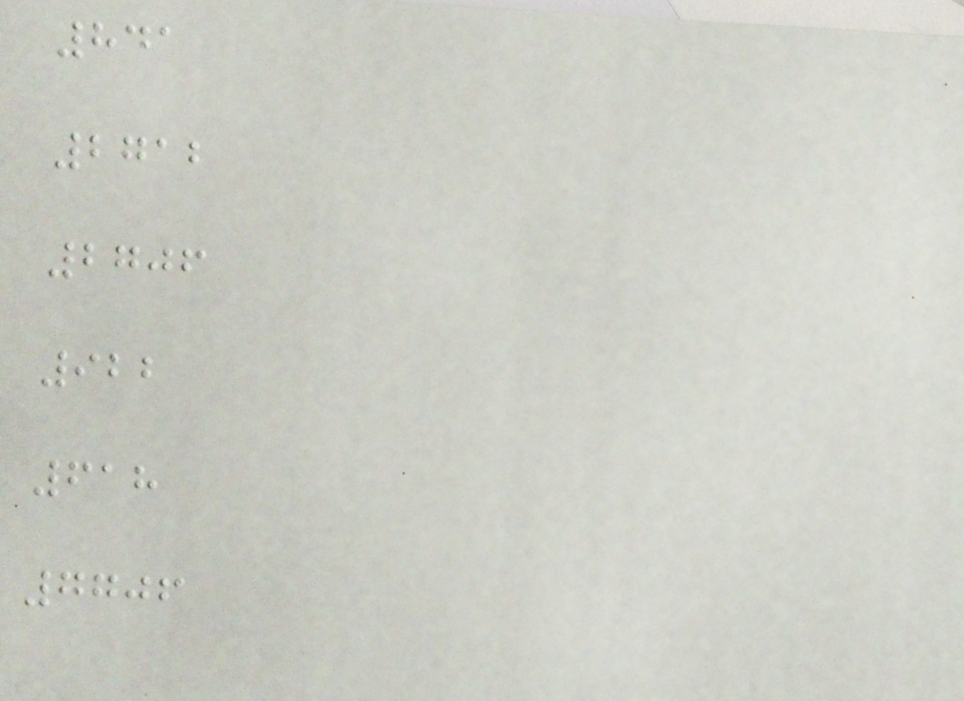841
2712
2706
922
618
7706
